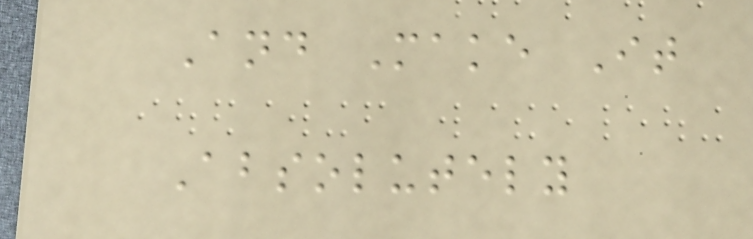And Make It
Absolutely
